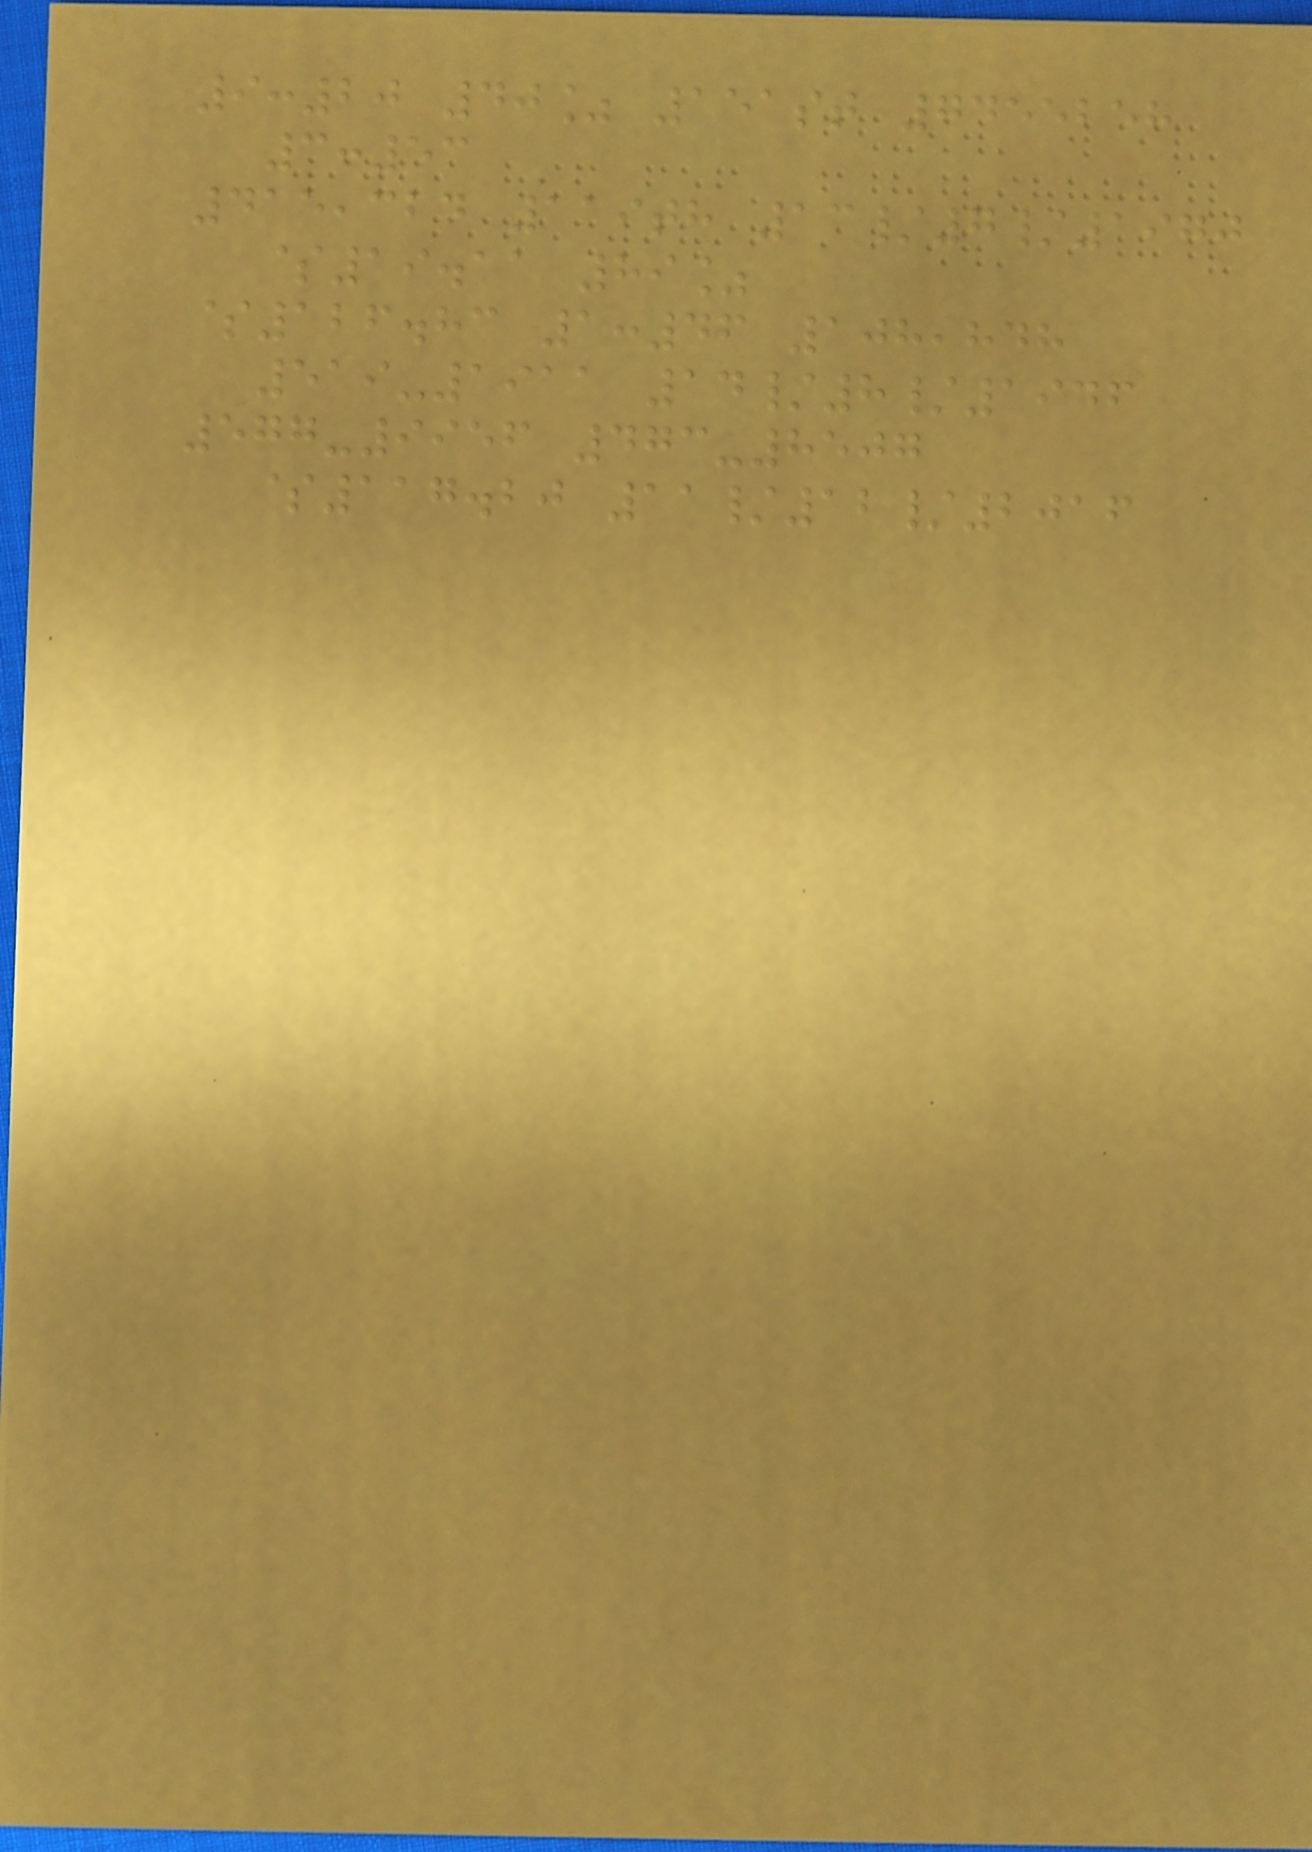9:20 40% 151st 7455258
3:53
415,324 119th 13/7/1970
$19.11 89%
$126.83 1:46 108,848
519-1911 14/8/1946
577-9956 473-8507
$117.20 11/12/2016
